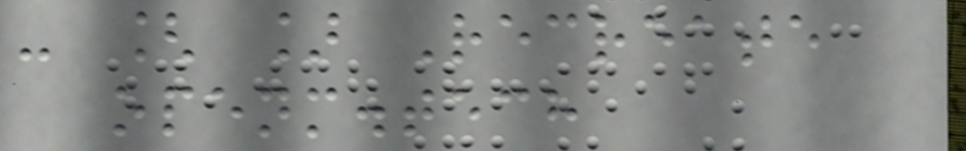- [ ] Recreate
openm.tech
